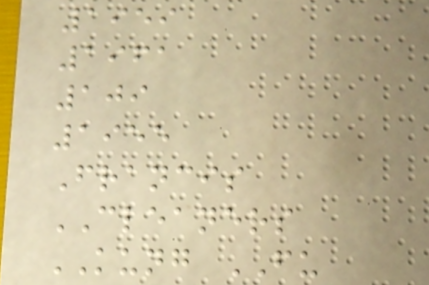1959
1961
109
1955
Francis
CLEANERS
KUNG FU
